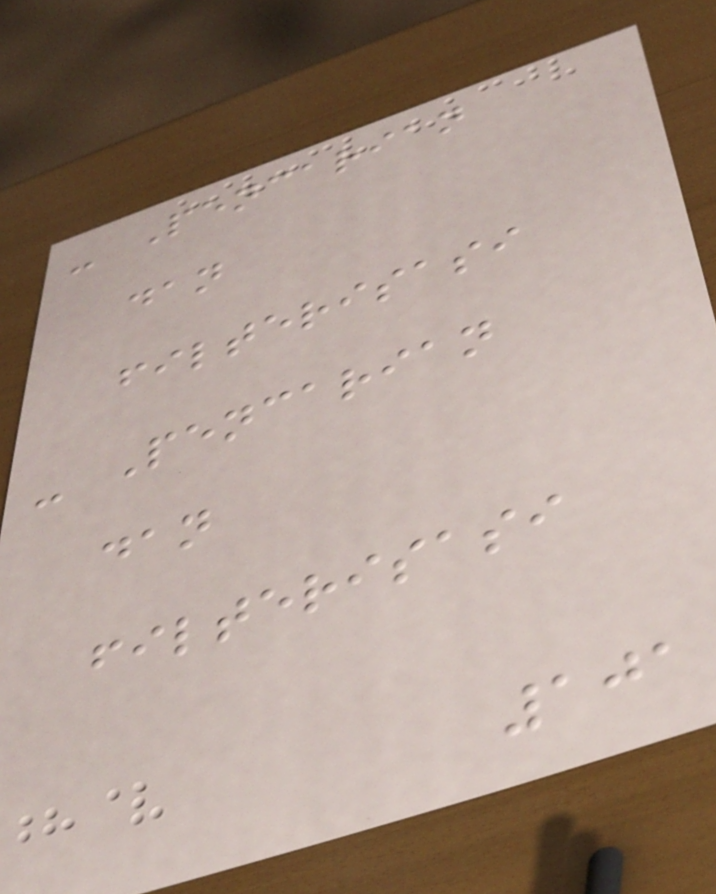- Pencarian
dan
filterisasi
- Pencarian
dan
filterisasi
101
